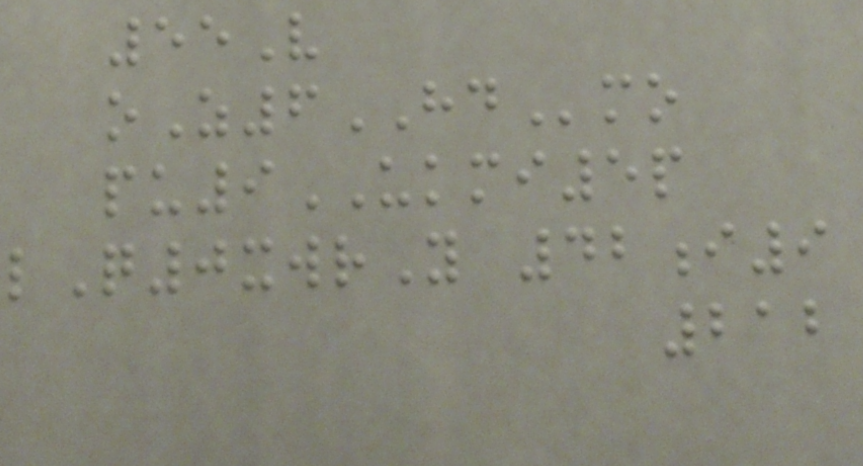55V
oZ6HDmo
pu9UKMI5p
lQ0xwrY 42i9
212
